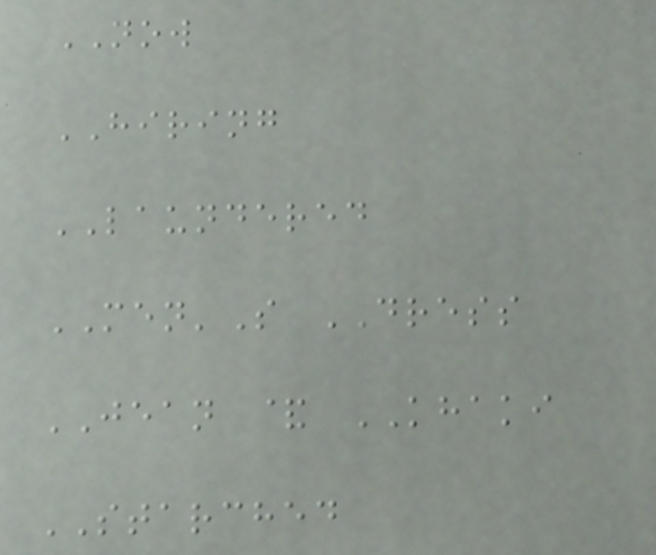NOW
HIRING
LAUNDERED
MEN'S DRESS
JEAN & KHAKI
STARCHED
